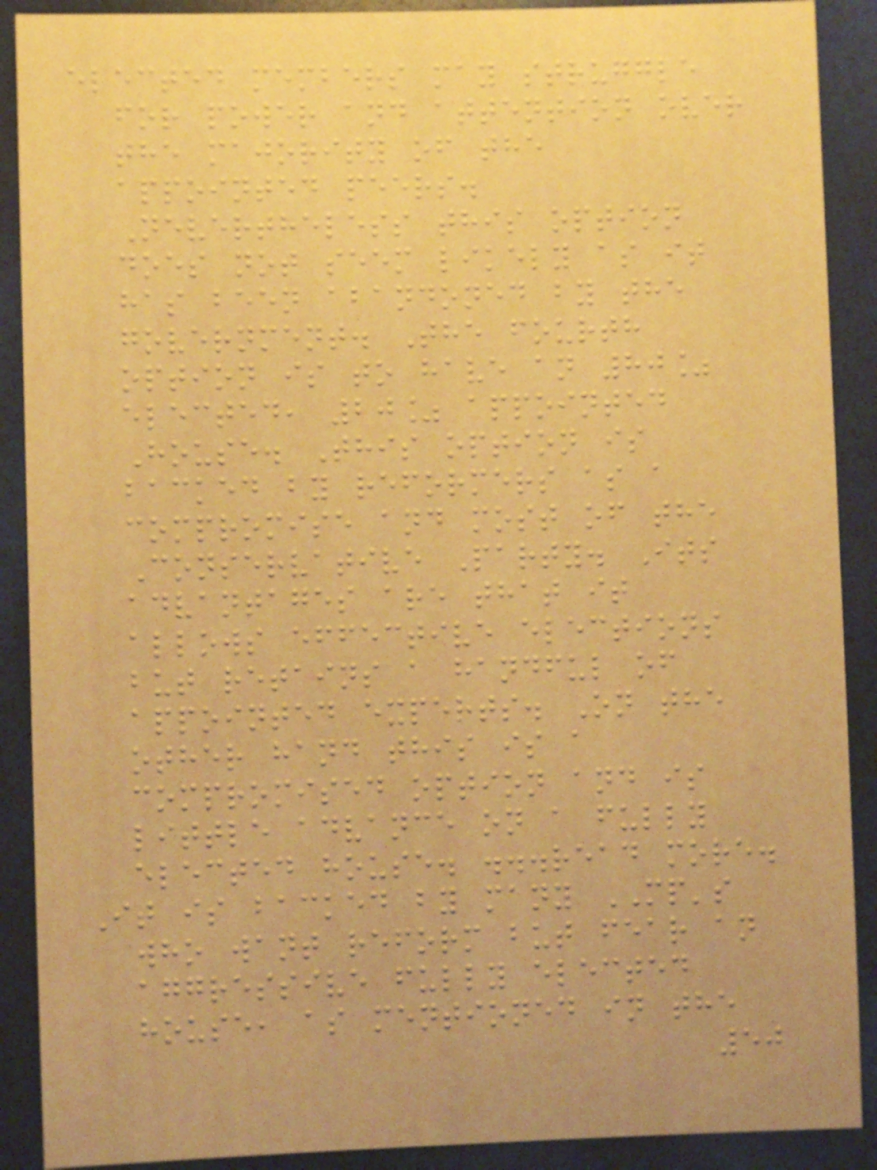elected members may struggle
for power and attention over
the majority of the
appointed peers.
Nevertheless this option
does not seem likely as it
has been abandoned by the
government. The fourth
option is to have an 80%
elected, 20% appointed
House. This option is
backed by reformers as a
compromise and most of the
Conservative Party. Its
advantages are that it
allows effective elections
but retains a handful of
appointed experts. On the
other hand this is a
compromised option and is
little advance on a fully
elected house. ...read more.
It is backed by many MP's
who want reform but fear an
aggressive fully elected
house, as mentioned in the
50
